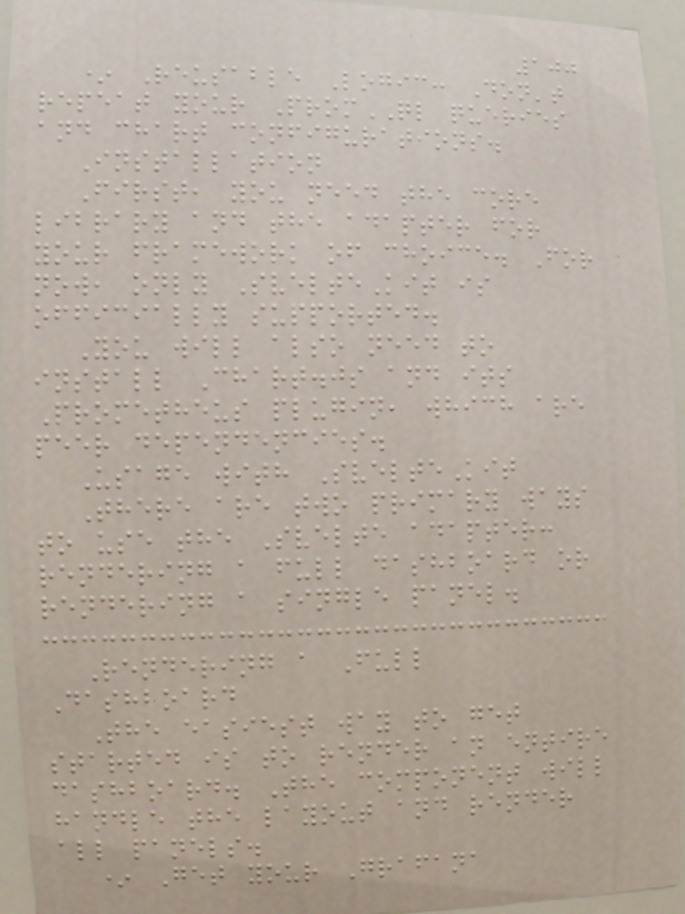100
* Reusable Logic: Don't
repeat your PromQL queries
and chart configurations.
Installation
First, you need the core
library and the adapter for
your framework of choice. For
now, only SvelteKit is
officially supported.
You will also need to
install Chart.js and its
Prometheus plugin, which are
peer dependencies.
Usage with SvelteKit
There are two primary ways
to use the Svelte adapter:
rendering a full dashboard or
rendering a single panel.
Rendering a Full
Dashboard
The easiest way to get
started is to render an entire
dashboard. The component will
handle the layout and render
all panels.
* Get your Grafana
